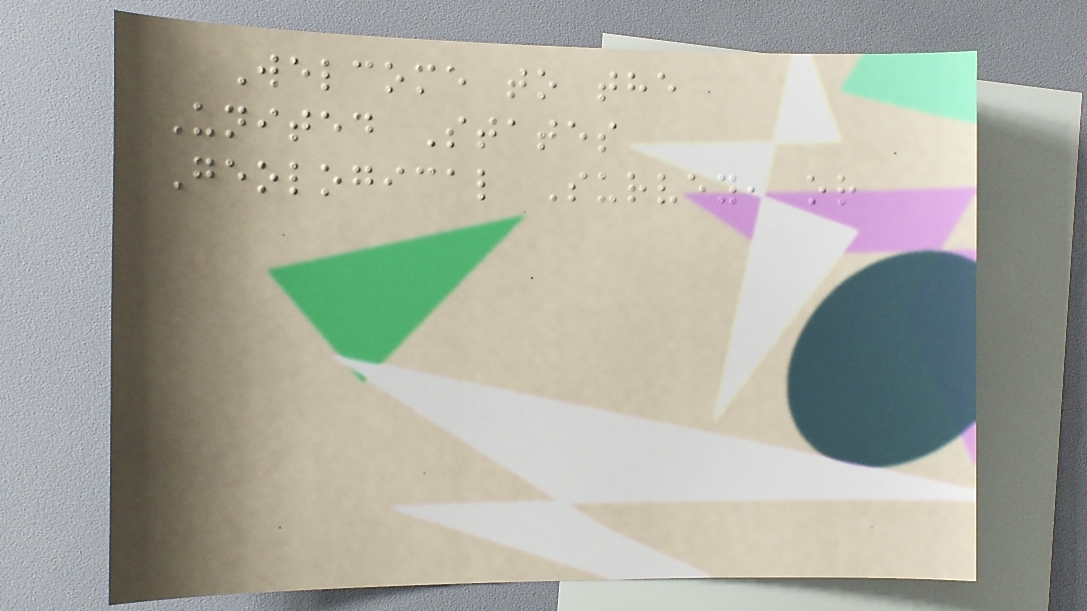Welcome to the
United States
Geological Survey, or
